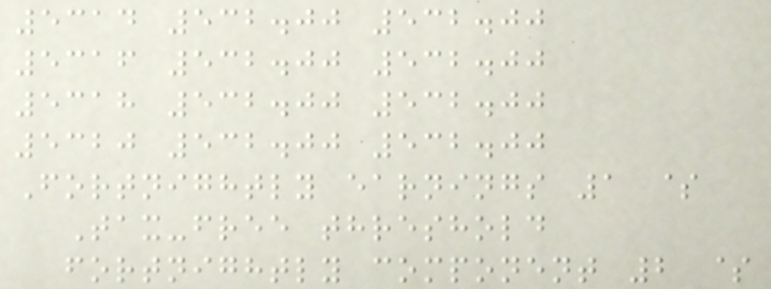5314 532.00 532.00
5316 532.00 532.00
5318 532.00 532.00
5320 532.00 532.00
Fortnightly earnings 1 $
Tax-free threshold
fortnightly component 2 $
